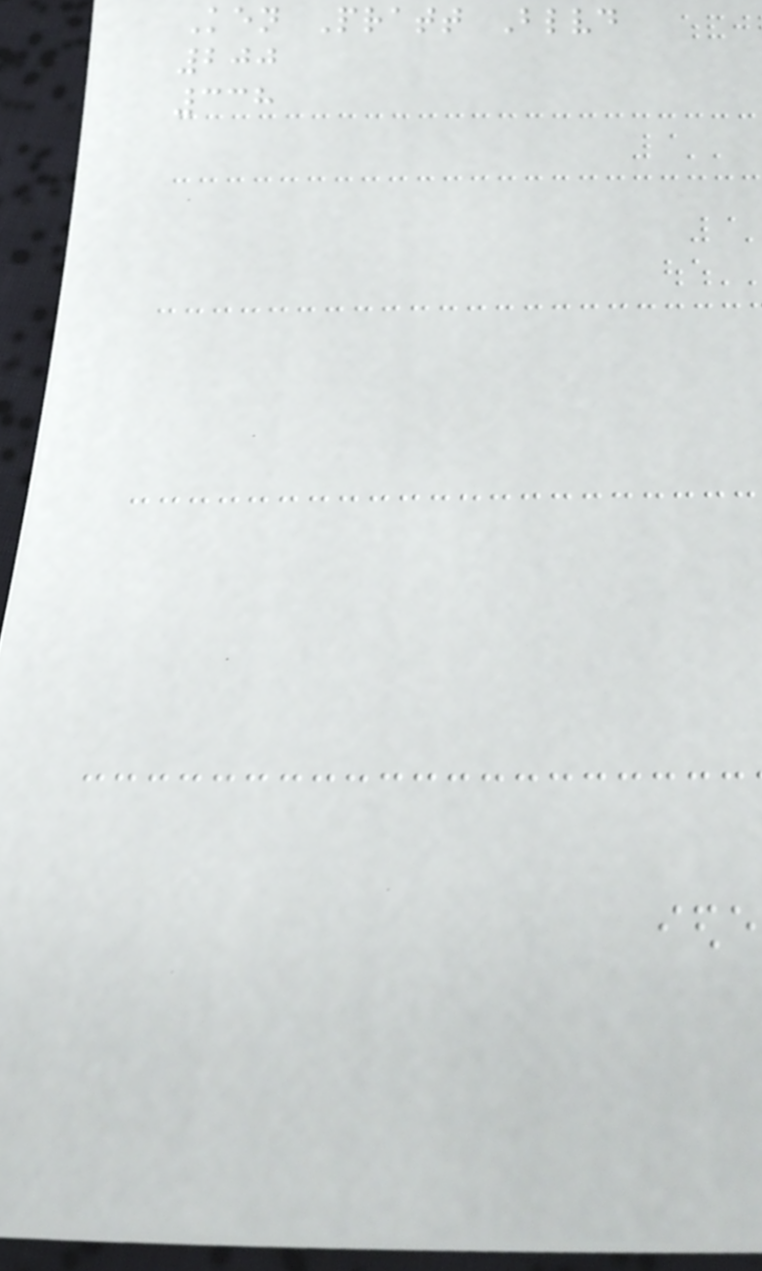Ken Pratt Blvd
200
338
